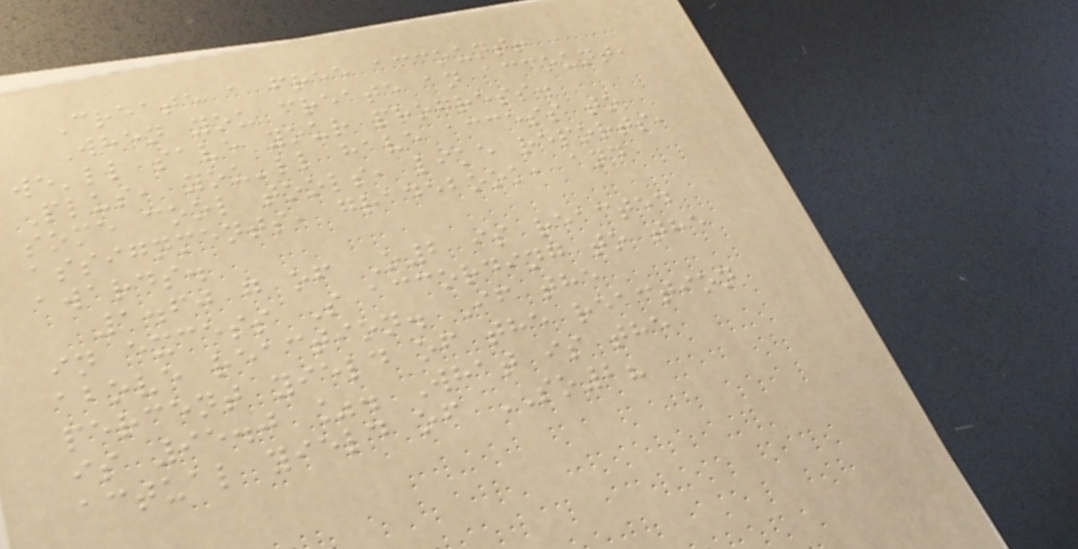Create a free account!
When you create an account,
we'll save your progress.
Plus, you'll have access to
some cool tools, like reports,
assignments, gradebook, and
awards.
1.60 g of O2 is reacted
in excess S according to the
above reaction. If the
percent yield of the reaction
is 95.0 %. What is the
actual yield of SO2?
